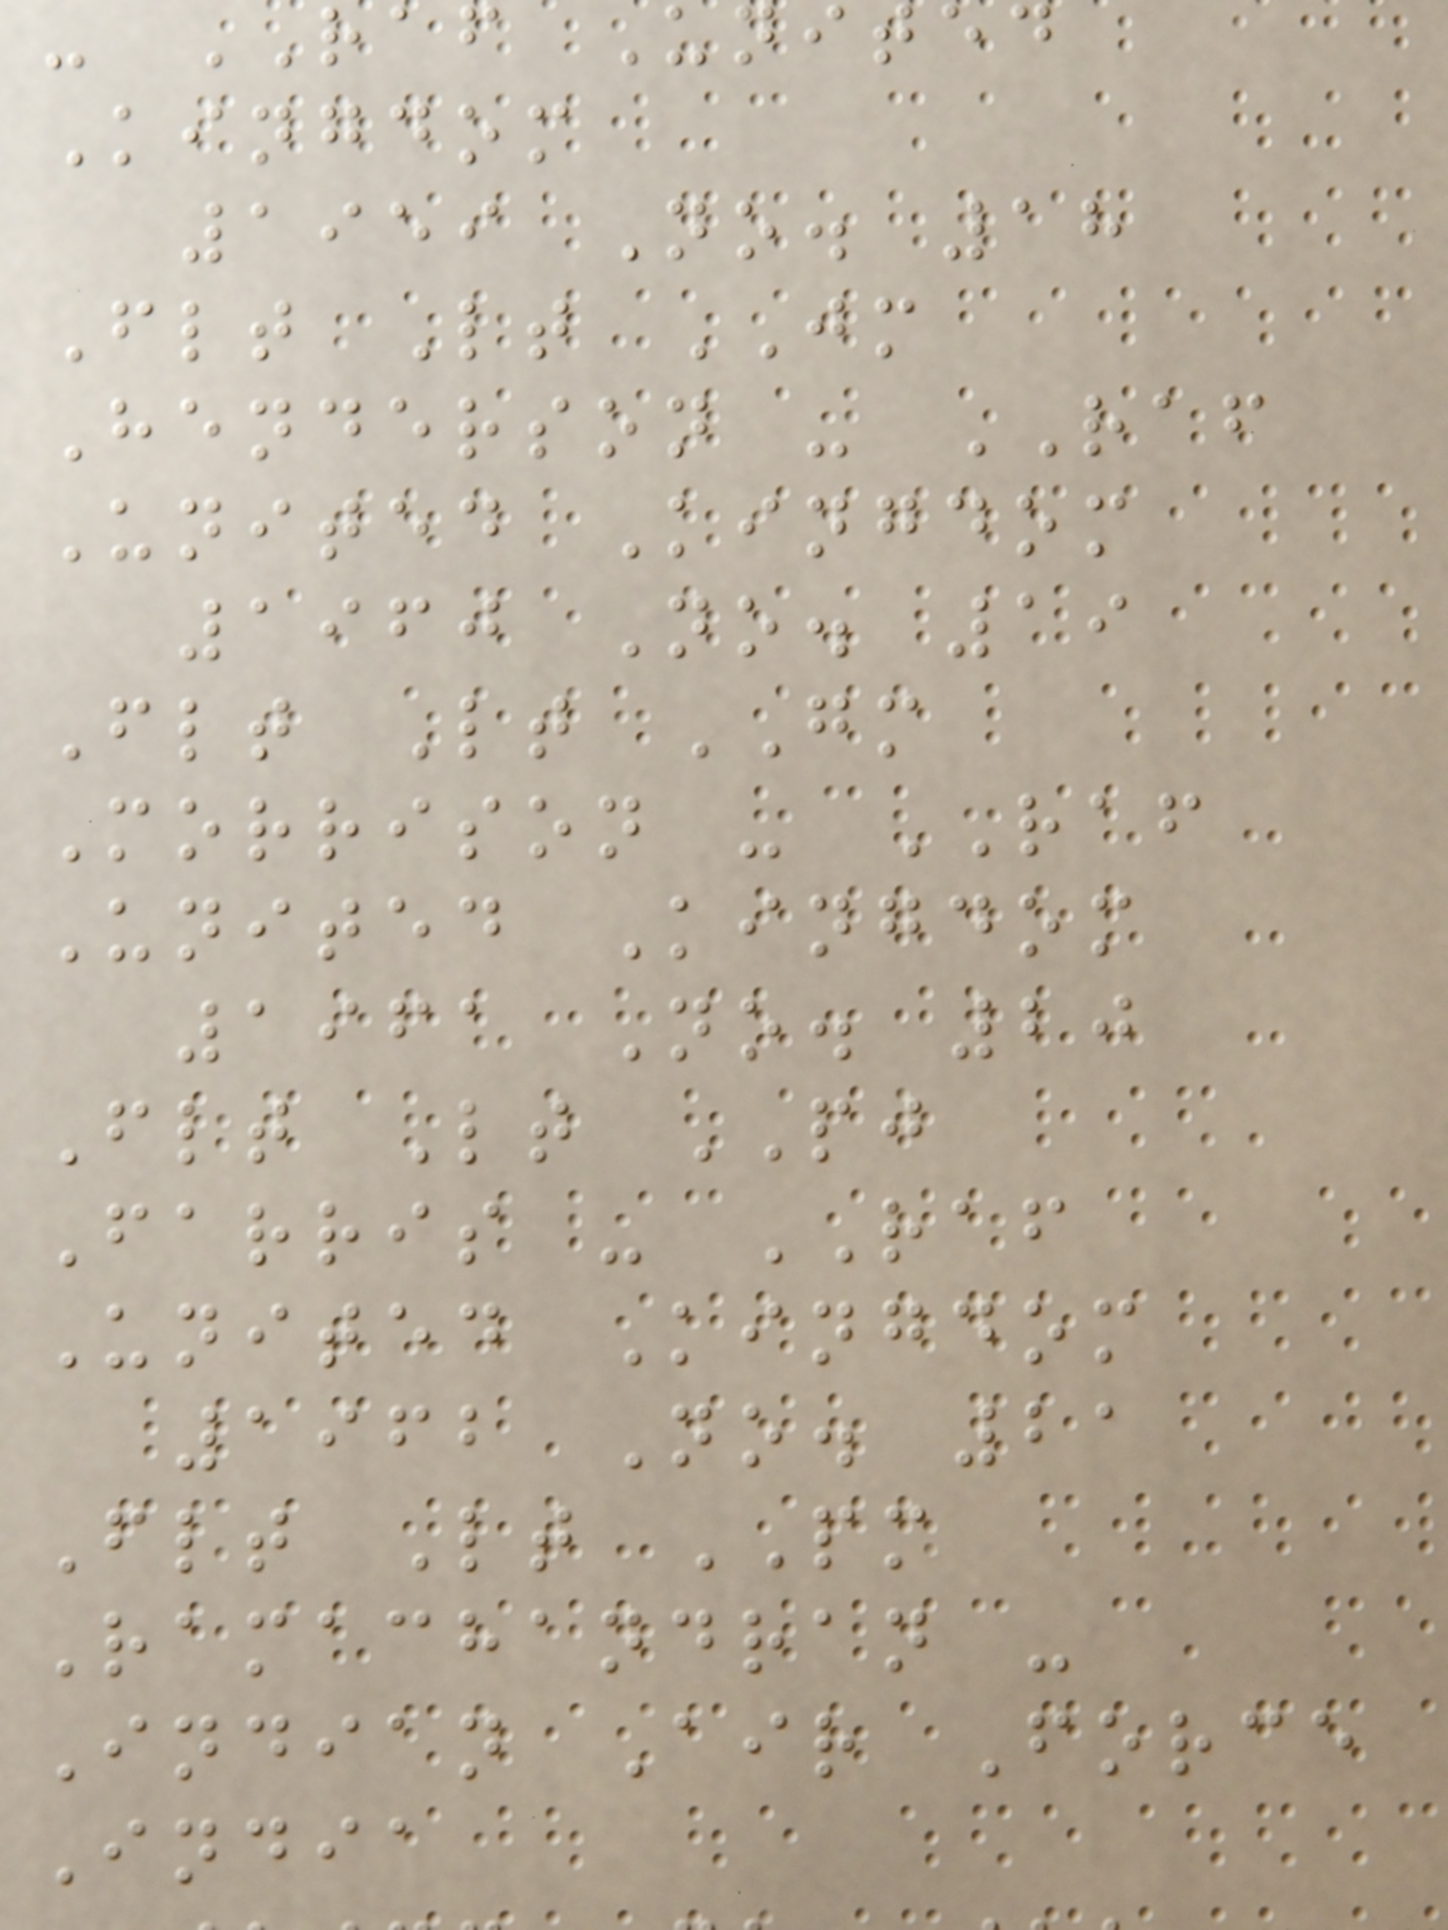- RAF United
Kingdom
1959 No. 18
Flt Lt JM
Henderson - RAF
United Kingdom
1960 No. 19
Flt Lt GM
Morrison - RAF
United Kingdom
1961 No. 20
Flt Lt PJ
Farris - RAF
United Kingdom
1962 No. 21
Flt Lt PM
Ramachandran -
Indian Air Force
India
